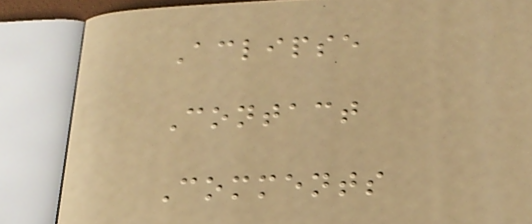Aclipse
Contact
Comments
